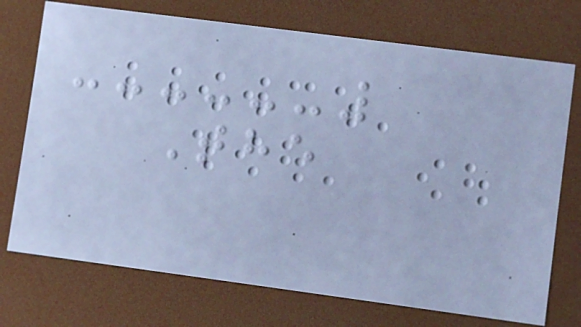The
